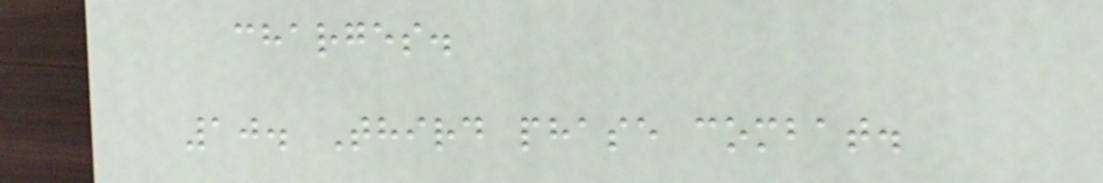charges.
10. Third phase combat.
